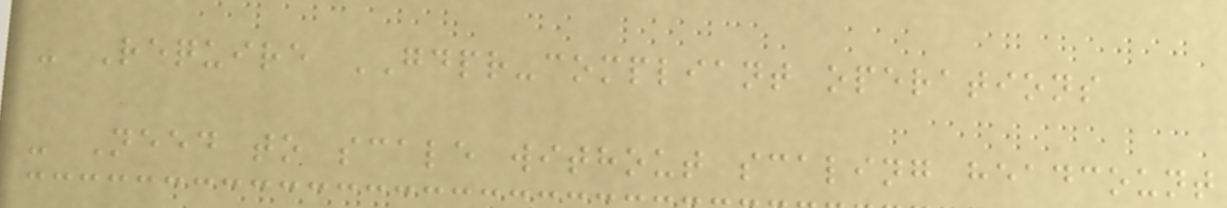- Require GDPR-compliant operations
- Need to scale without scaling headcount
